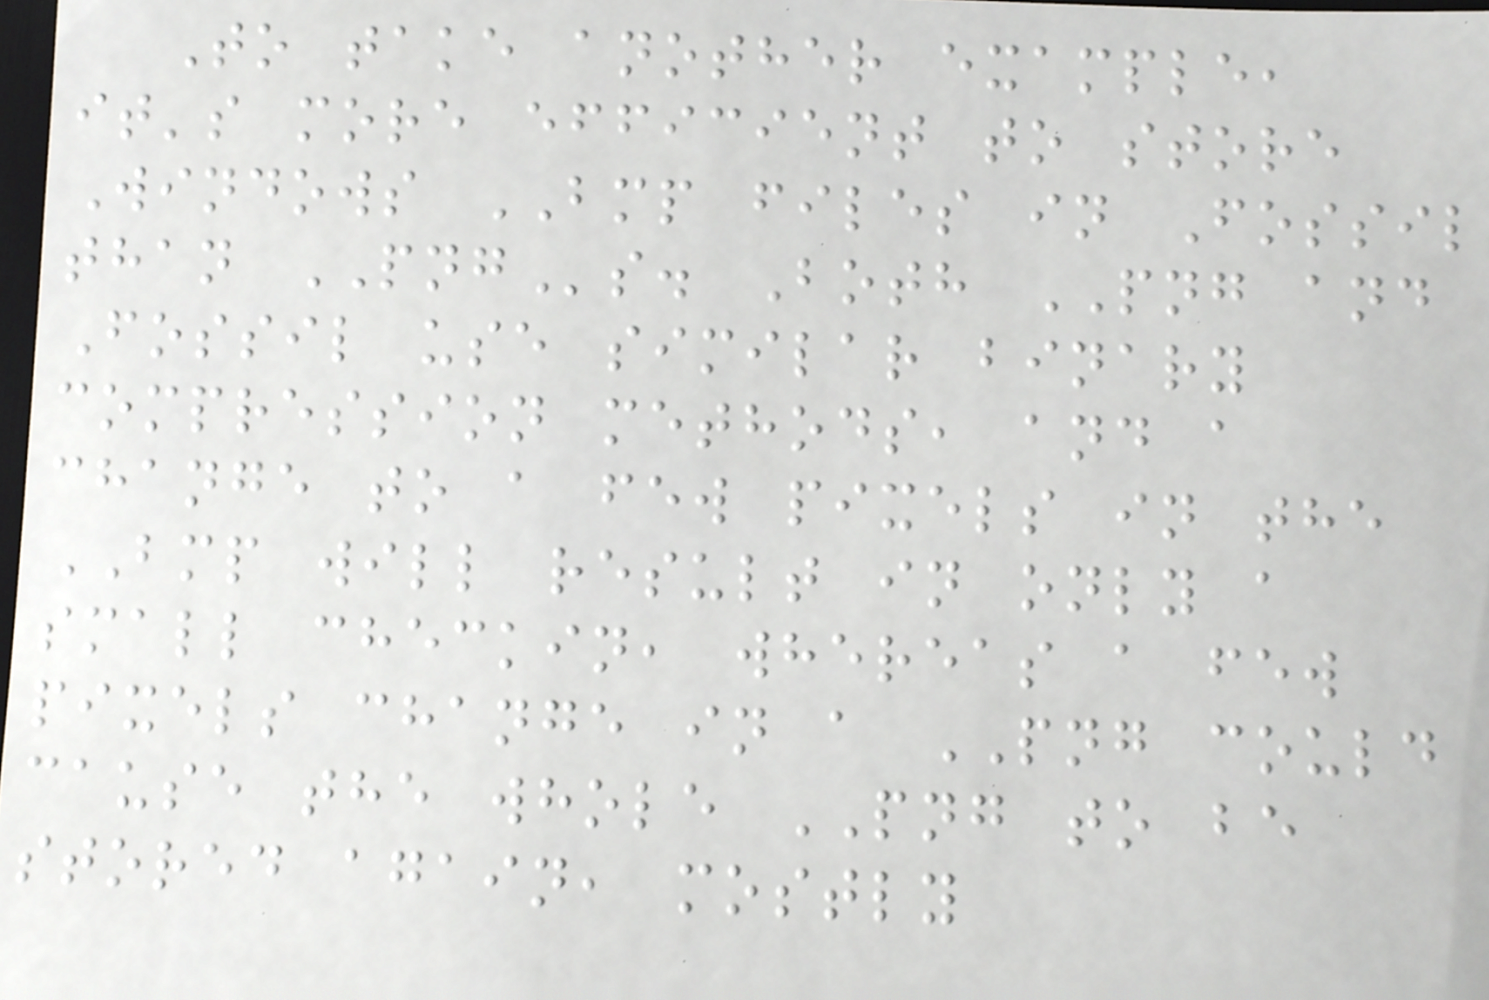To take another example,
it's more efficient to store
Windows BMP files in Fossil
than PNGs. Both PNG and
Fossil use similar binary
compression methods, and a
change to a few pixels in the
BMP will result in only a
small checkin, whereas a few
pixels change in a PNG could
cause the whole PNG to be
stored again, mostly
